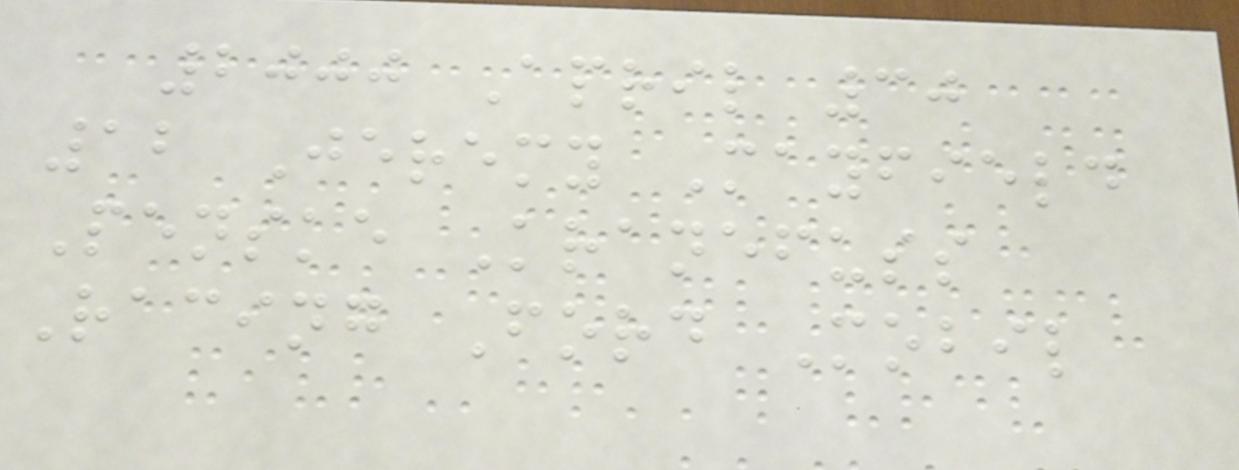2000 April 30
12 Jeremy Mayfield
Penske Kranefuss
Racing Ford Mobil
